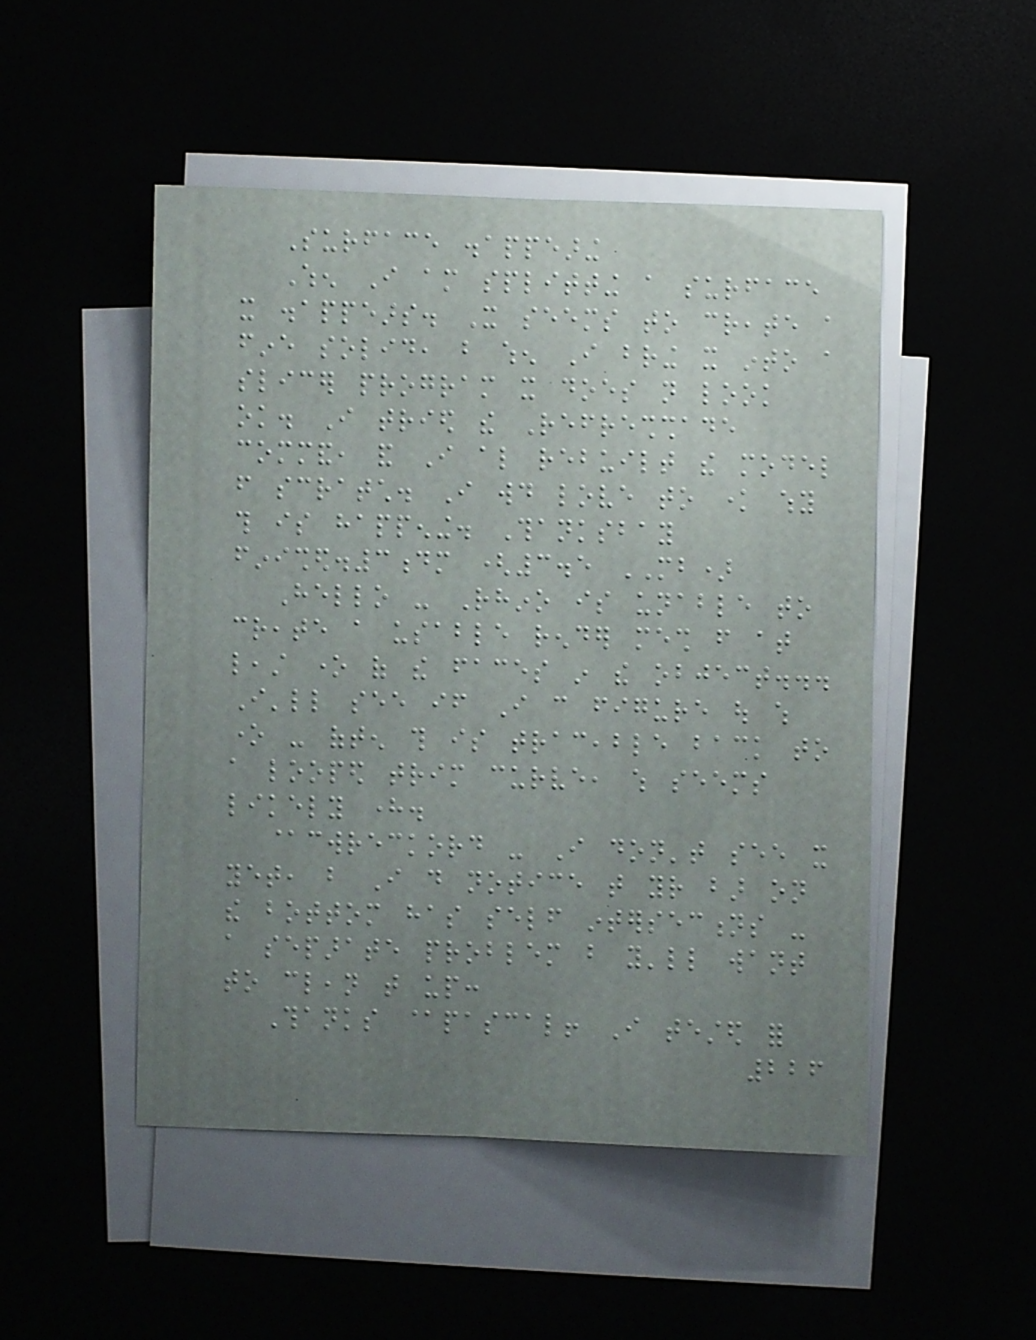Surface disappearing
When I am splitting a surface
it disappears. It seems to create a
fine solid, but when I bring it into a
slicer program it does not look
ok. I tried the Refreshshade
command, and I also rebuilt the model
from scratch. I would love to know why
this is happening. Thanksbay
finished.3dm (3.5 MB)
Hello - Rhino is unable to
create a usable render mesh from at
least one of the faces in the object...
I'll see if I can figure out which
one - often this is traceable back to
a looped trim curve, which seems
likely here.
@cwreckord - I don't see it
yet, but I do notice that your bar on
the bottom has self intersections -
a separate problem but you'll want
to clean that up:
Thanks @pascal! I tested for
226
